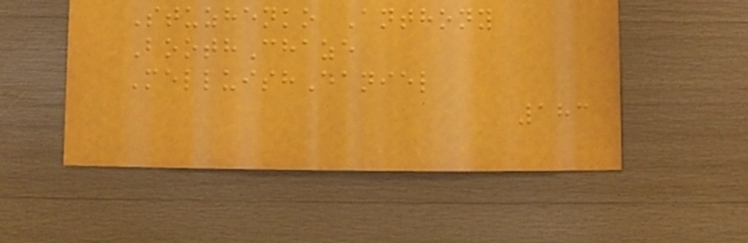Stuzhenko Anthony
BoothChaze
MelluishDaniel
183
